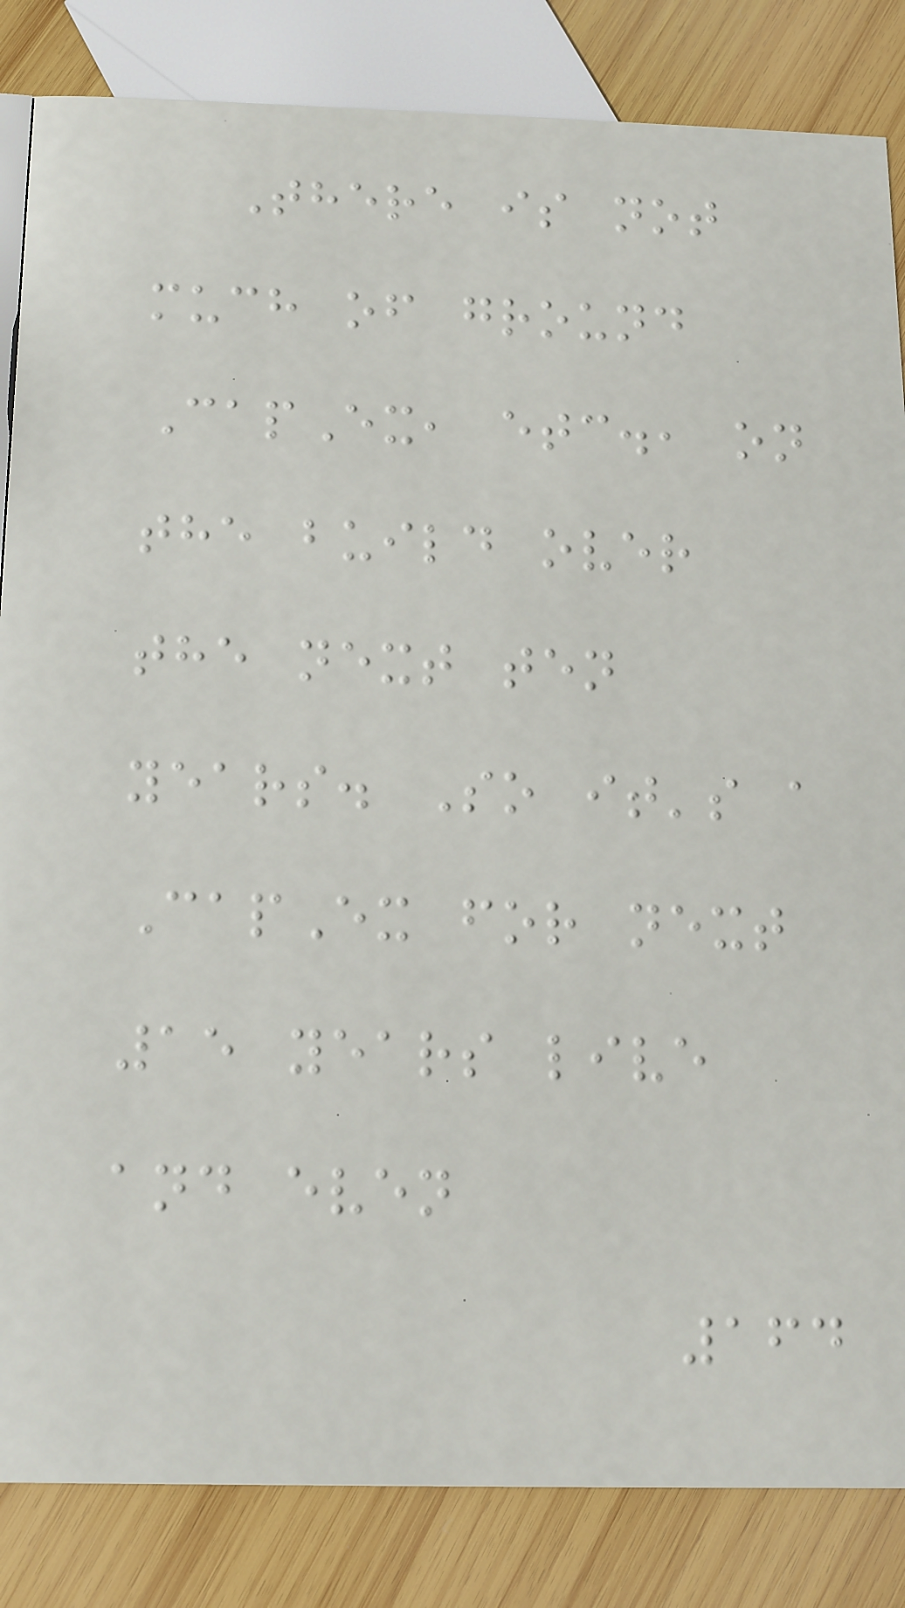There is not
much of ground
CapEx, etc., on
the build over
the next ten
years. So it's a
CapEx for next
15 years live
and even
164
